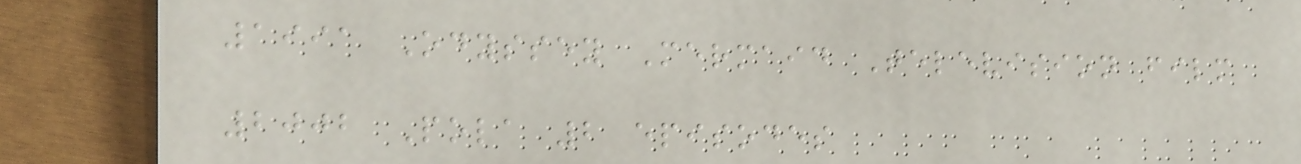1991 Odyssey Mermaid Television film
2002 Pola 2 episodes
